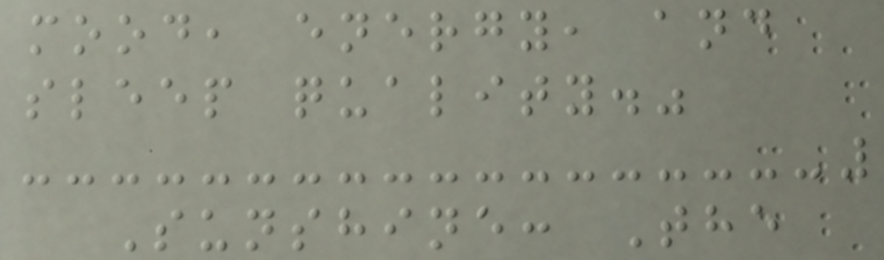mood, energy, and
sleep quality."
Sunshine: The
